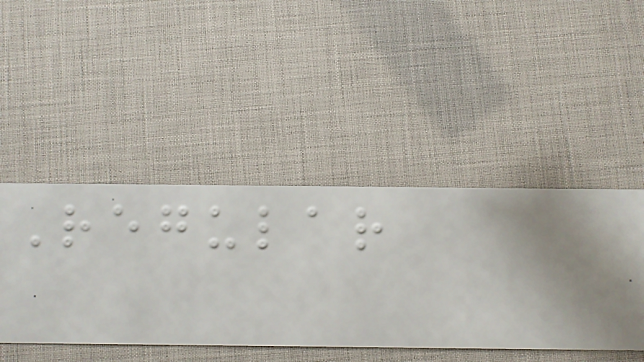Regular
